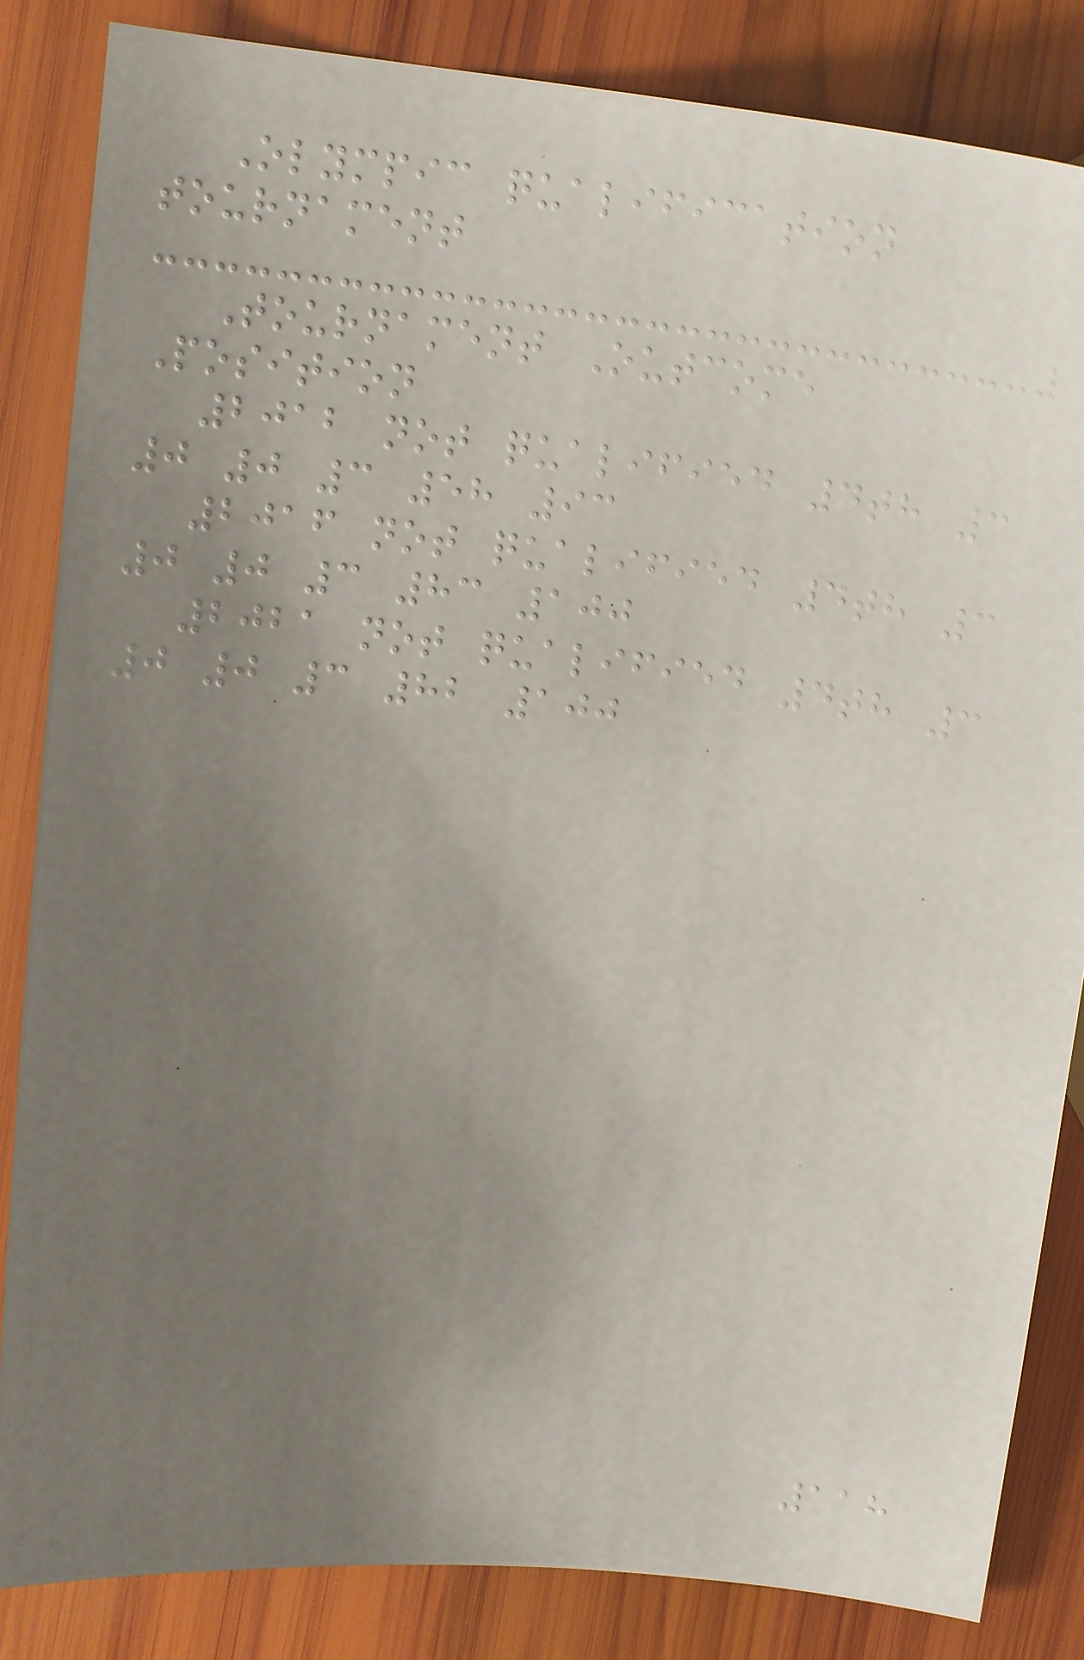Olympic qualification
tournament
Tournament Outcome
Position
2012 not qualified 4th 3
0 0 3 58 93
2016 not qualified 4th 3
0 0 3 83 100
2021 not qualified 4th 3
0 0 3 82 100
118
